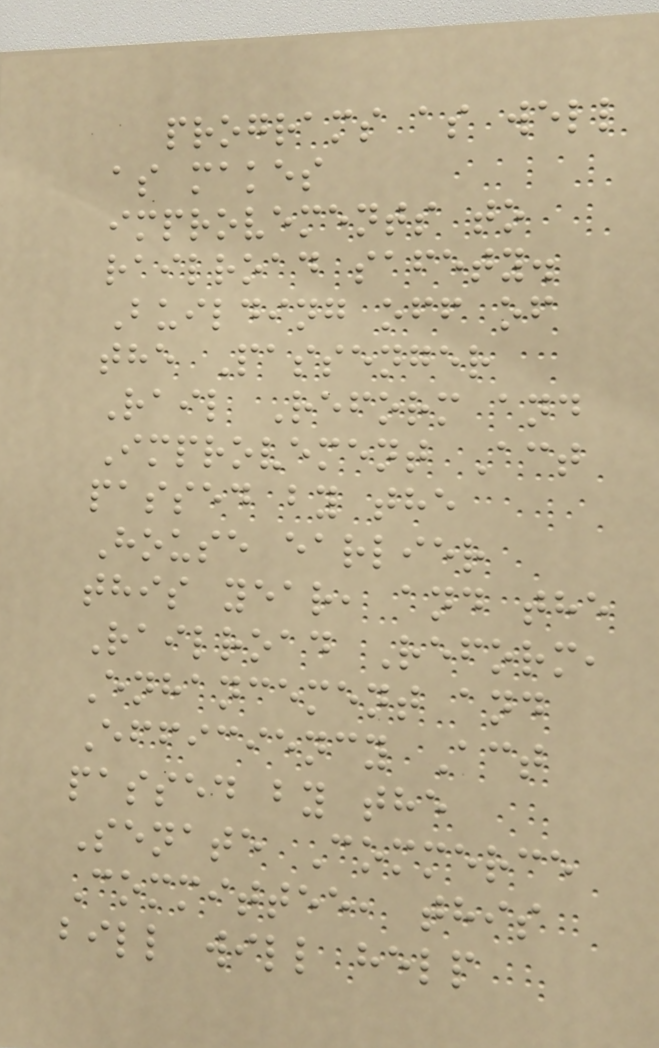programs as well
as makes
improvements to
railroad safety.
Building off of
the Passenger
Rail Reform and
Improvement Act
passed by the
House earlier
this year, and the
Railroad Reform,
Enhancement and
Efficiency Act
passed by the
Senate Commerce
Committee, this
bill will help
